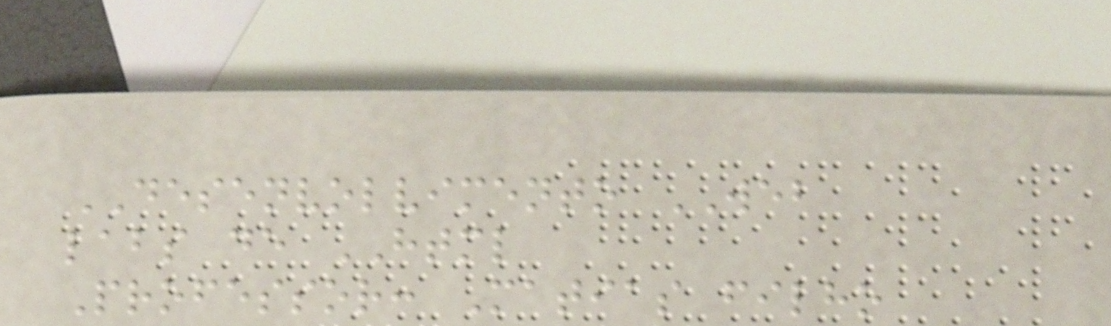DESENVOLVIMENTO WEB
labs de HTML
Professor: Matias filho
